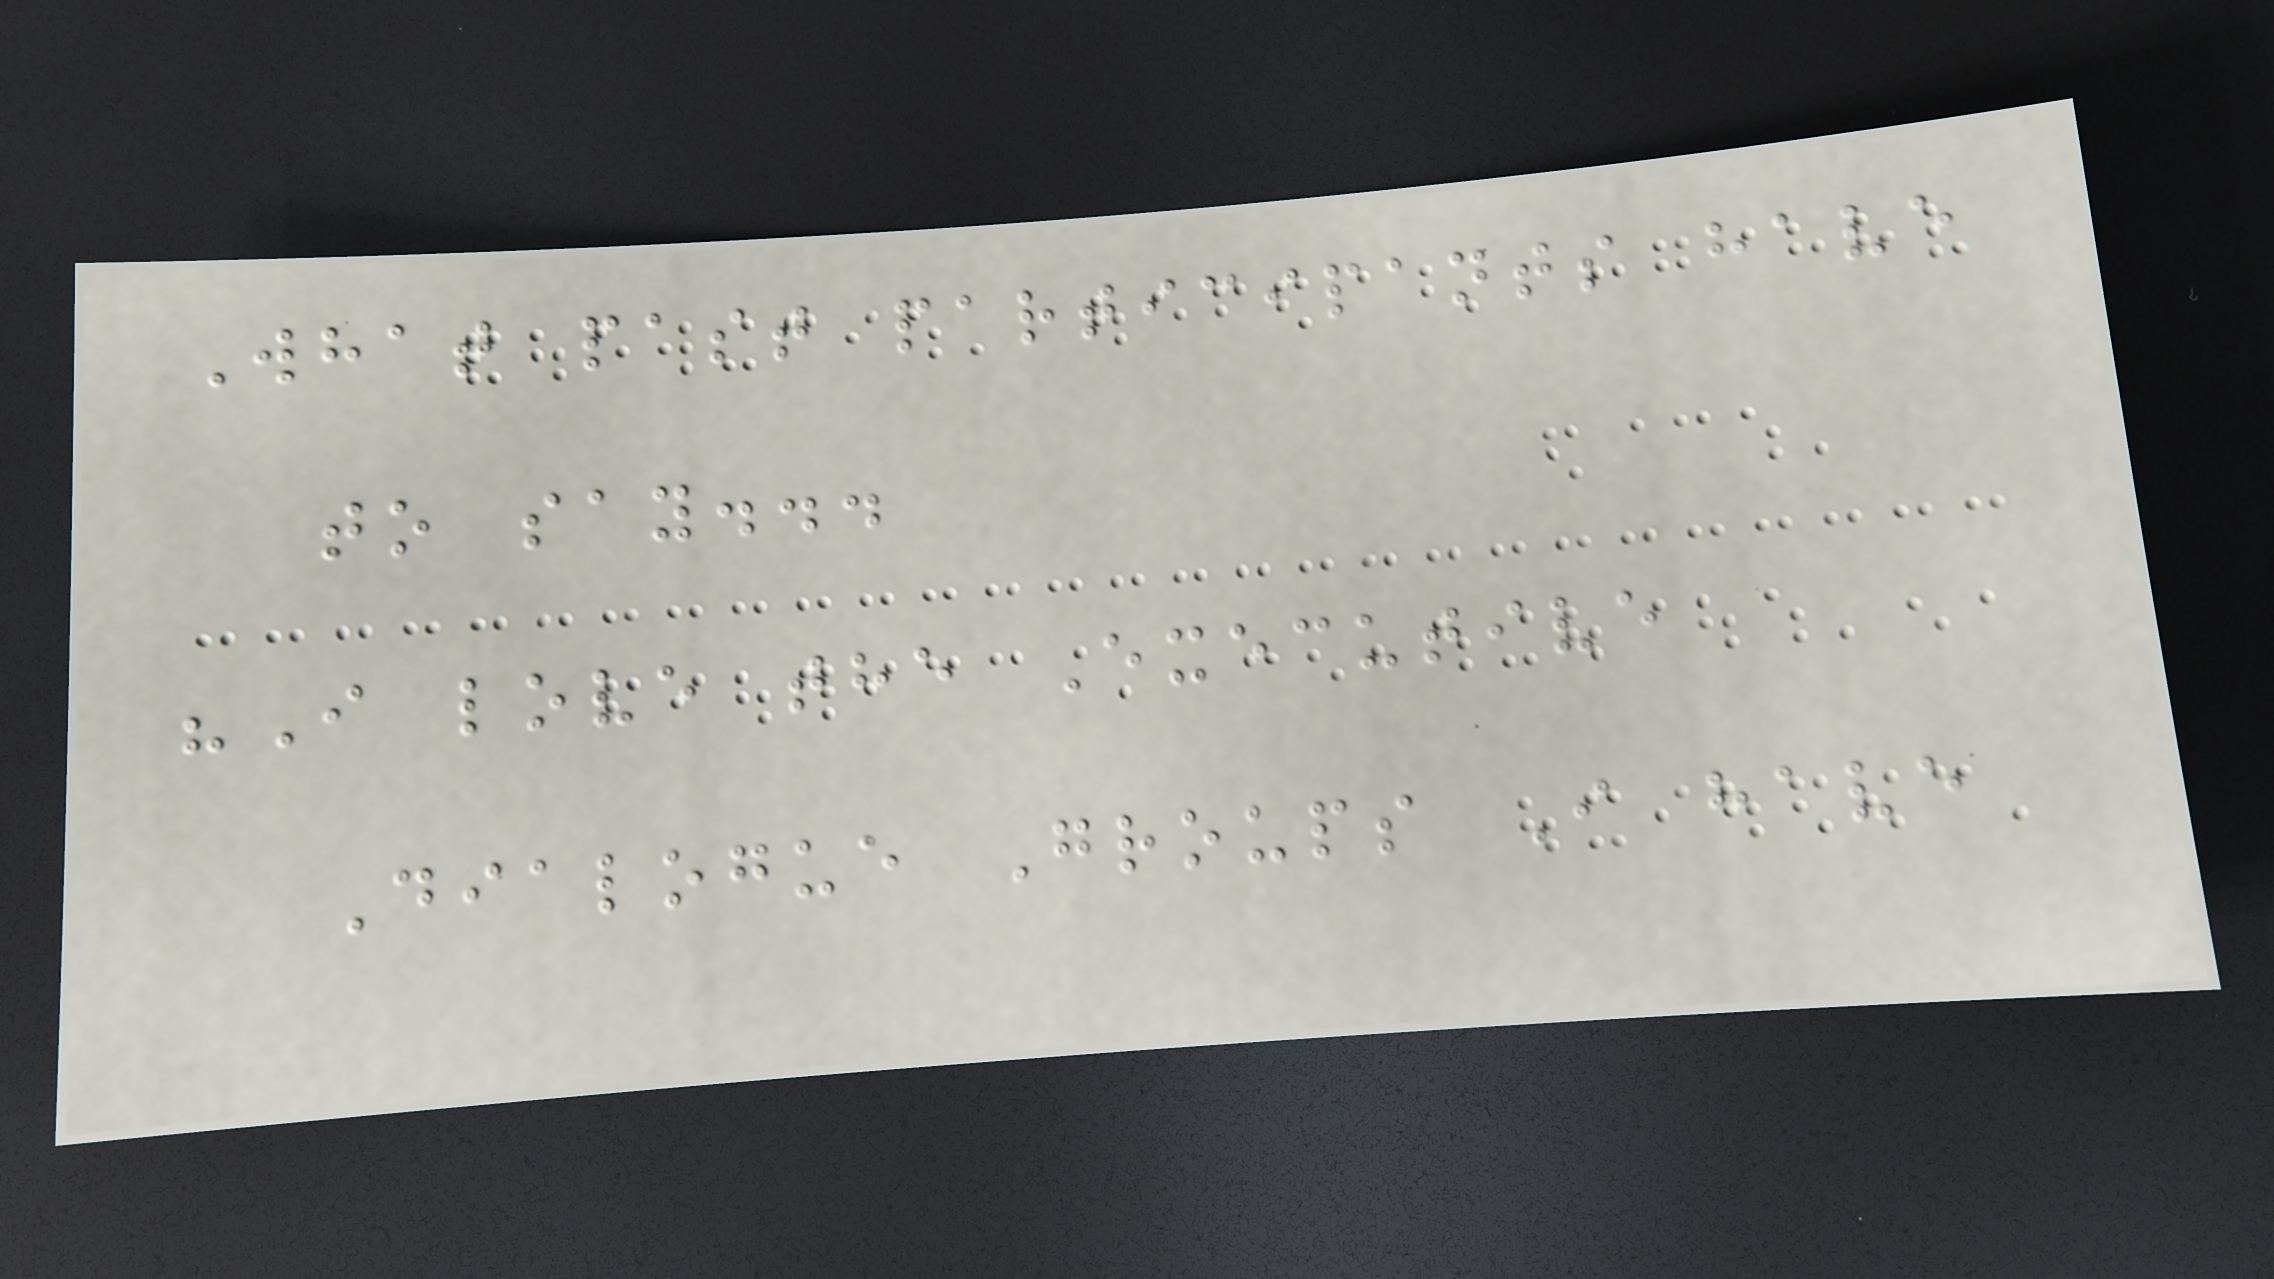What past participants have
to say...
"I love the Executive
Dialogue Groups I have
